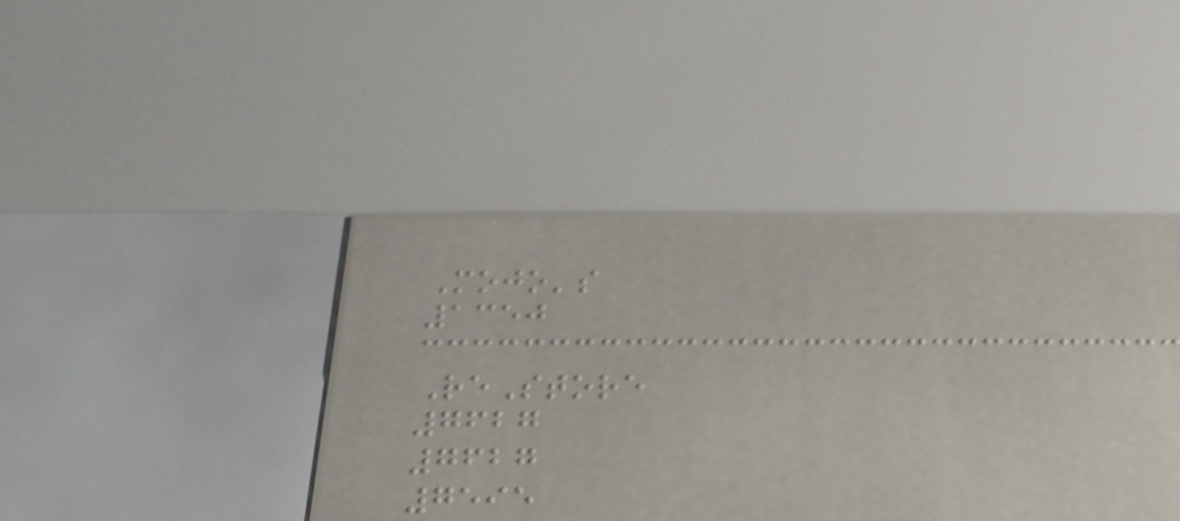Mojo's
1350
ReStore
7627
7627
7595
